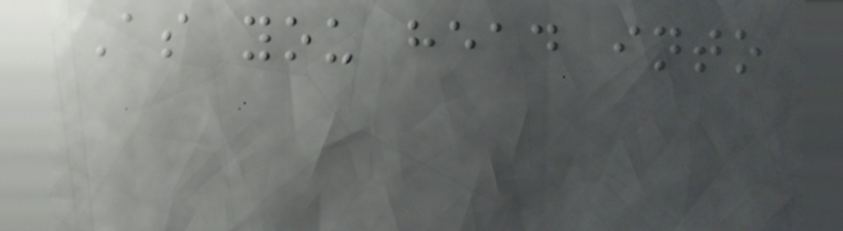As you head into
